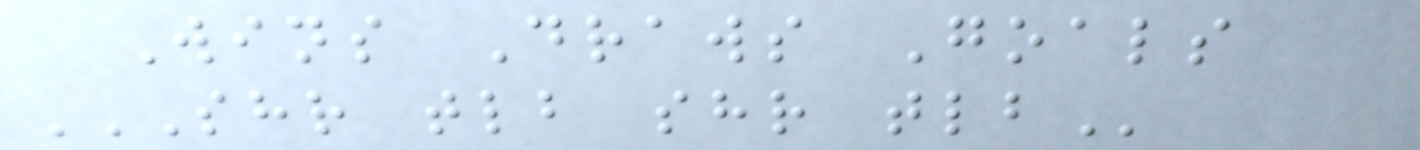Wins Draws Goals
SHR TLB SHR TLB
